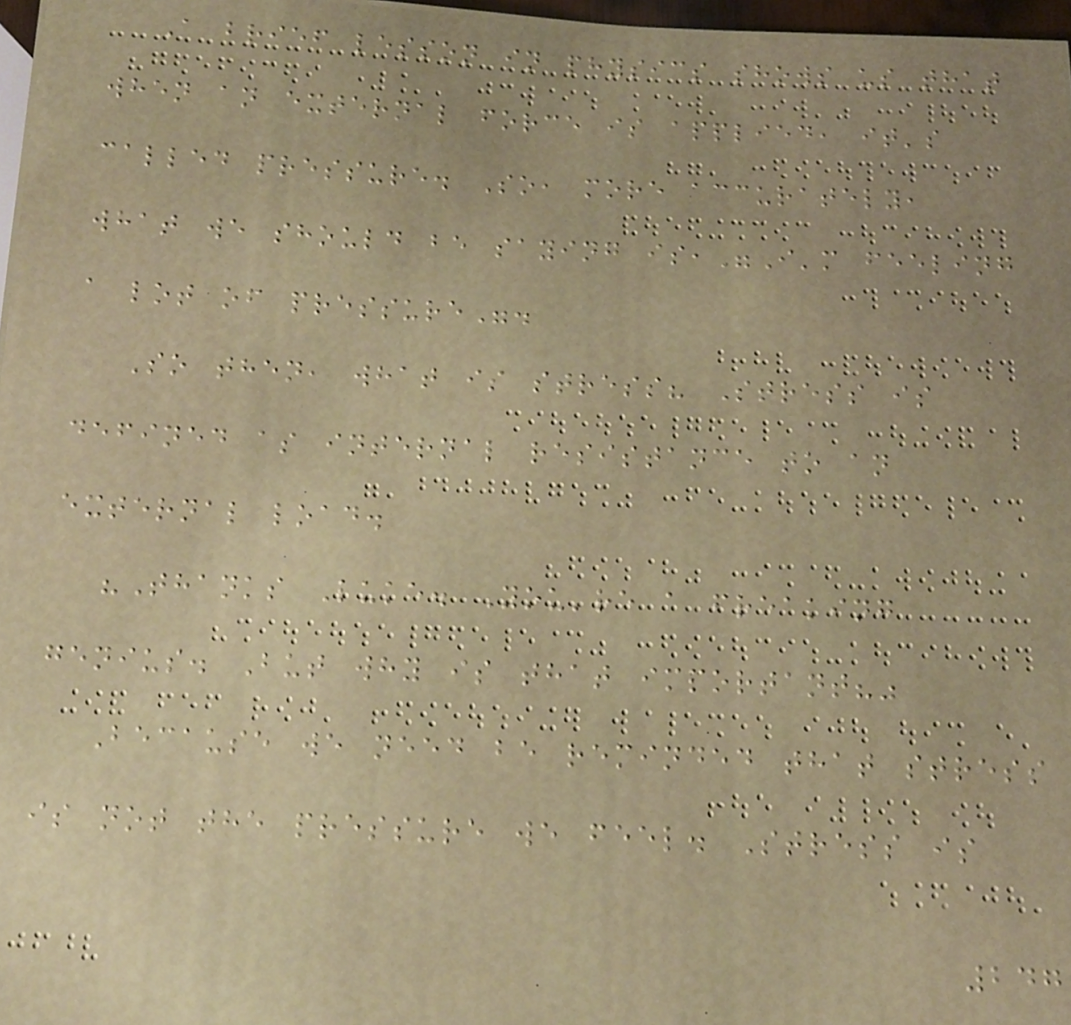A brief lesson in physics shows us that
when an external force is applied, it's
called pressure. So, more accurately,
what we should be saying is,"I'm feeling
a lot of pressure".
So then, what is stress? Stress is
defined as internal resistance to an
external load.
"Thanks Luke. You're a freaking
genius. But why is that important?"
Because we need be reminded that stress
is not the pressure we feel. Stress is
247
